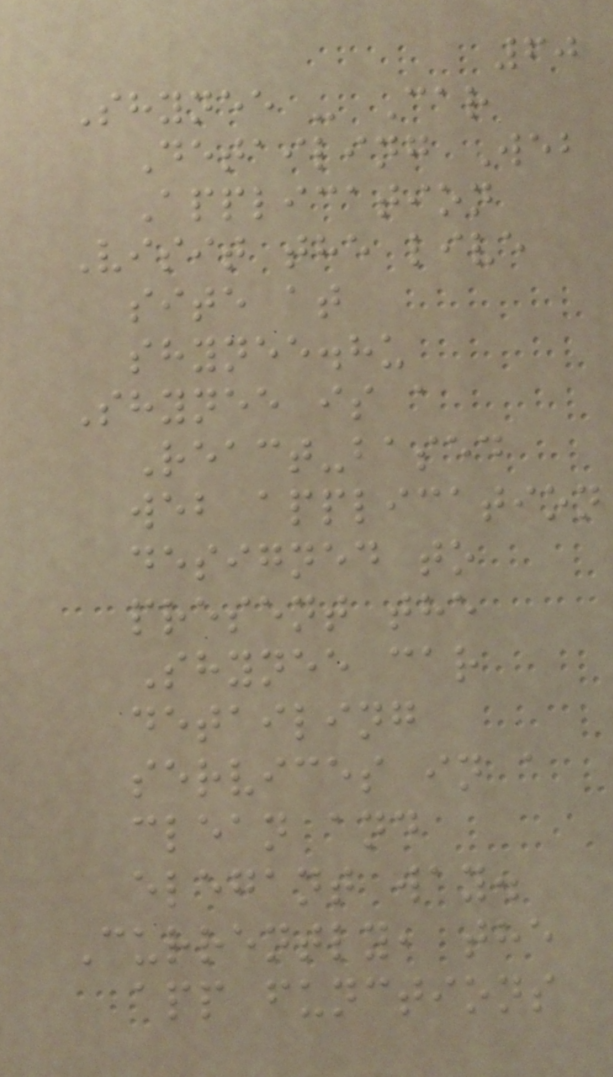60
Shynee - Car
Detailing Web
Application
Visit the live
site at
shynee.hu
Shynee is a
React-based
web application
designed to
present the
Shynee car
detailing
services in a
clean and
elegant way.
Currently, the
app functions
